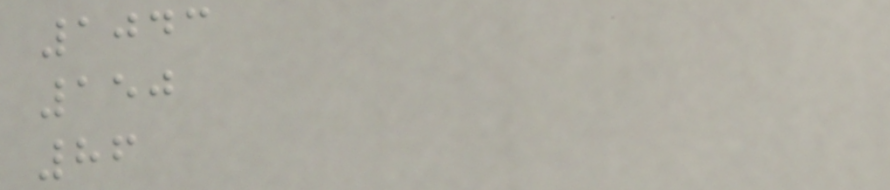1043
150
86
